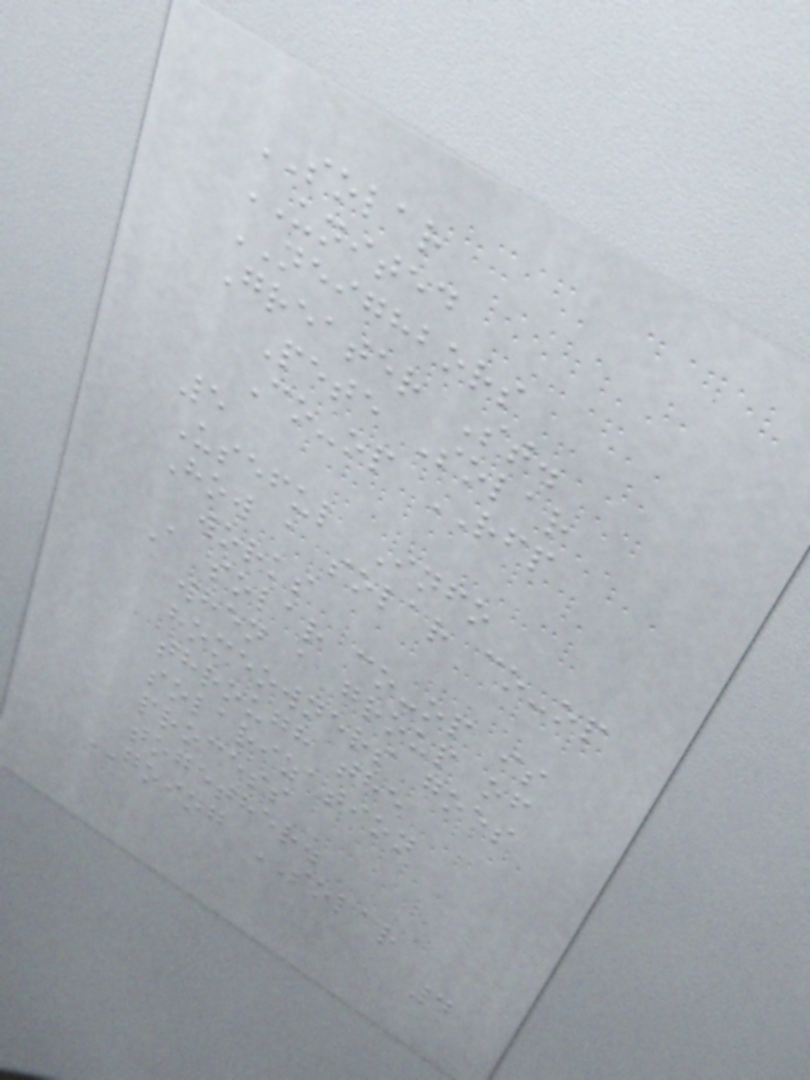SOLAR
UNITED
NEIGHBORS
Greater St.
Pete Solar
Co-op RFP
5
Useful Info
How a solar co-op
works
A solar co-op is
when a group of
homeowners goes
through the
solarization
process
together.
GOING SOLAR
4
